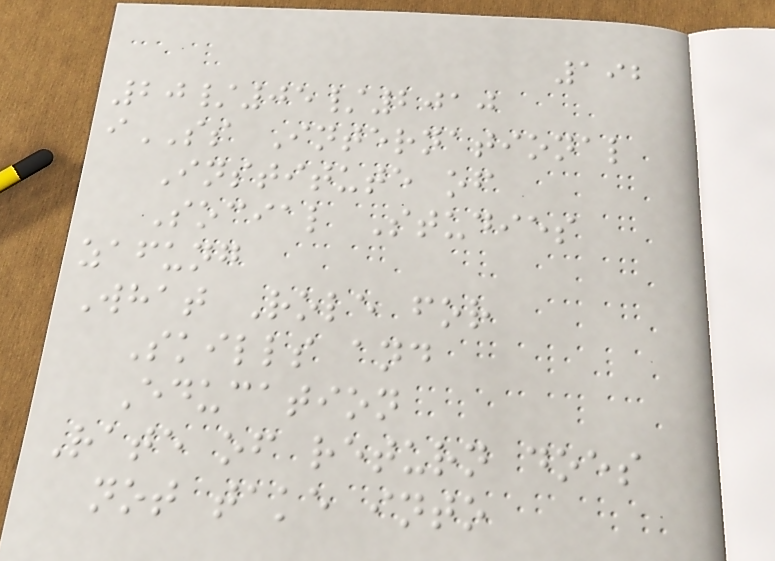192
20/05/2010
iSS International
Institute of
Social Studies
zafung
What Role for
Skills and
Education
Rate of return does
not take into
